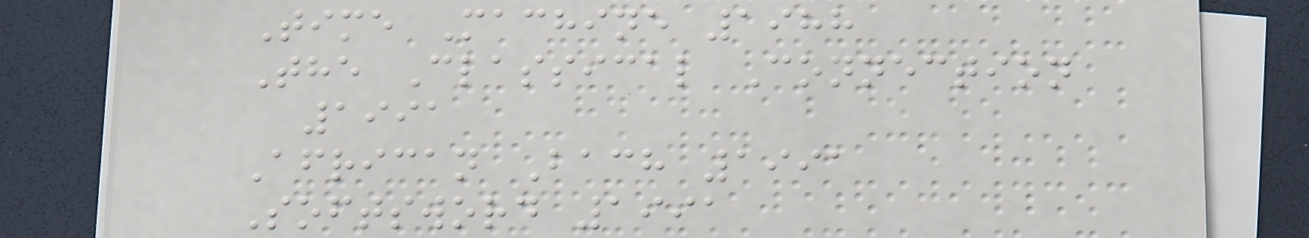Time Machine 1988
The Classical Connection
1991
African Bach 1991
Softsword 1991
